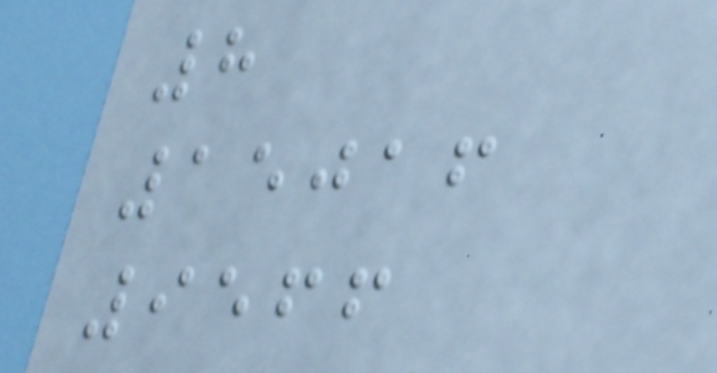8
15016
9566
